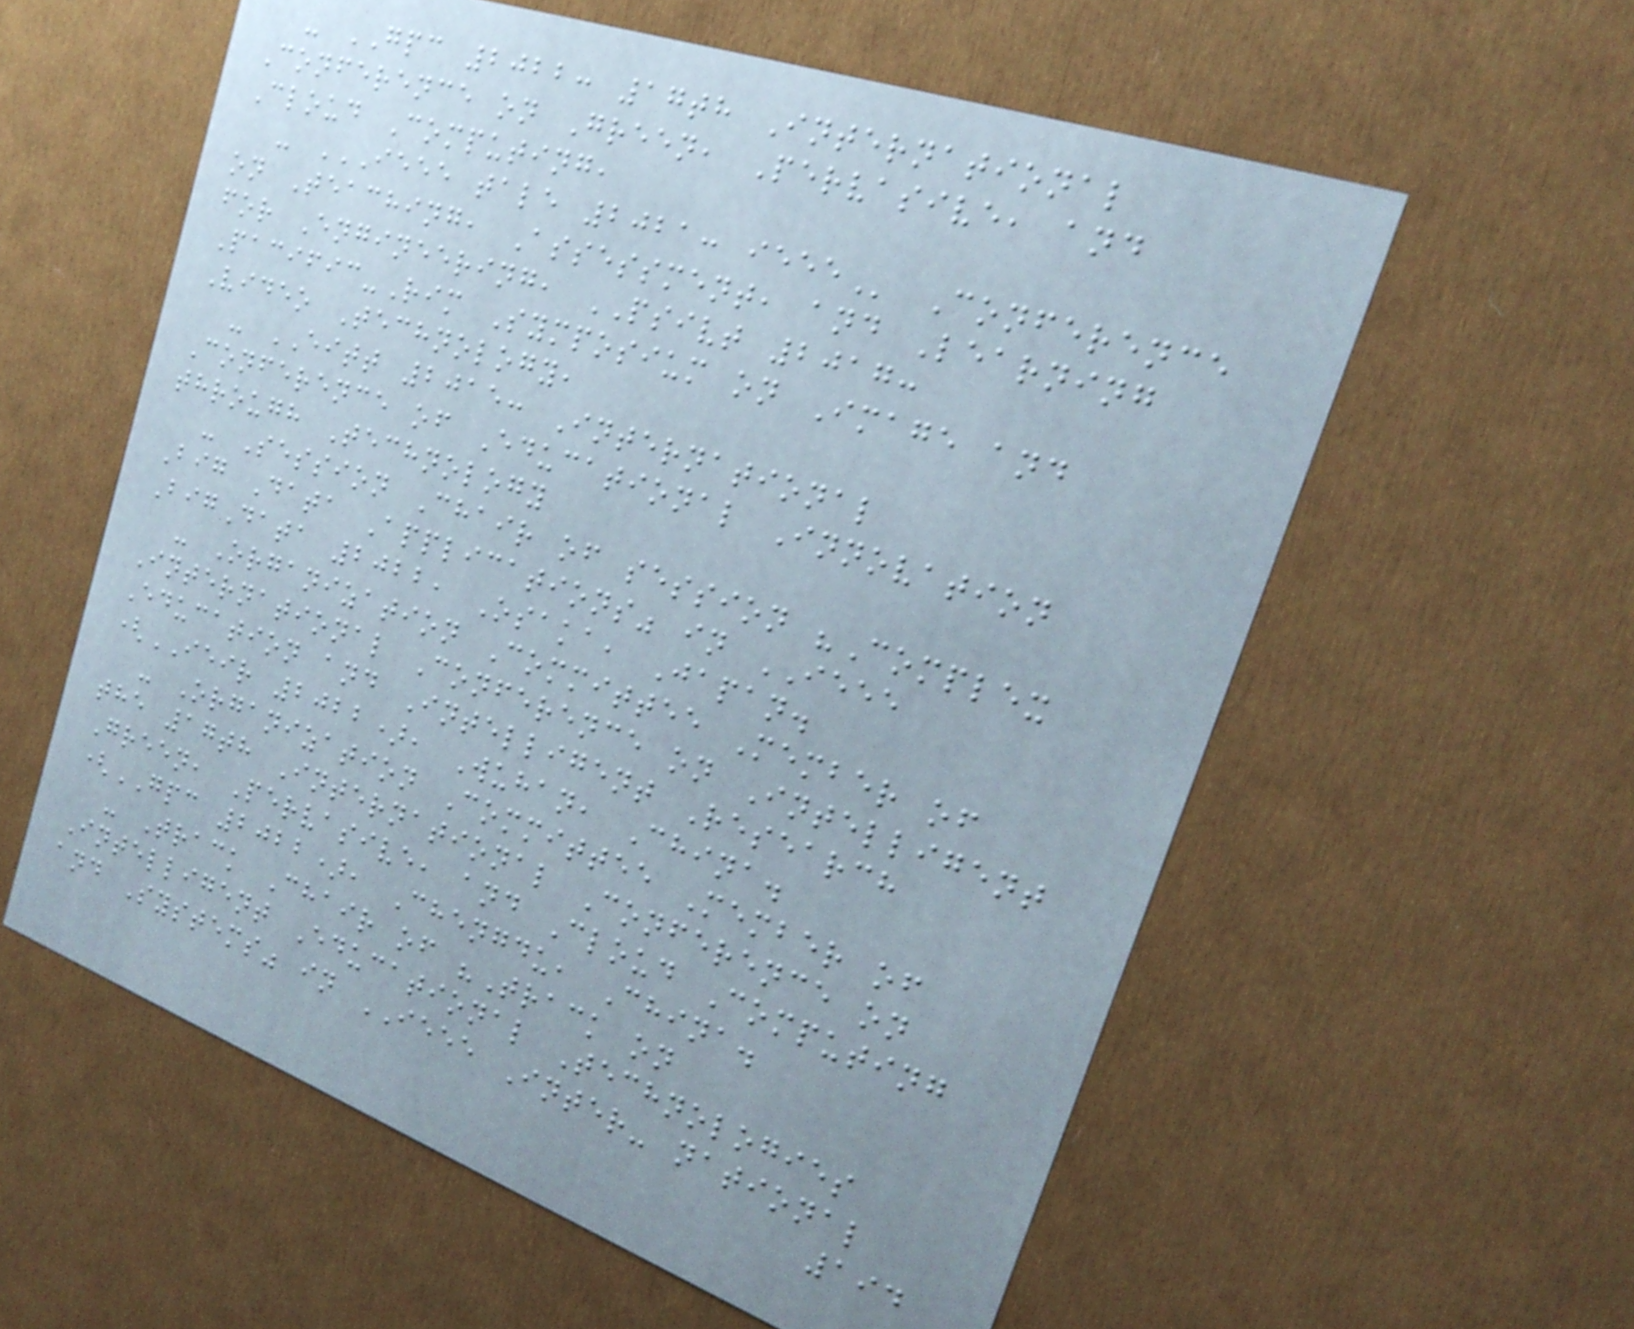- GPC 2022: 17th International
Conference on Green, Pervasive, and
Cloud Computing,
- IEEE TALE 2021: IEEE Conference
on Teaching, Assessment, and Learning
for Engineering, PSIVT 2017:
Pacific-Rim Symposium on Image and
Video Technology,
- EITT 2015: International
Conference of Educational Innovation
through Technology
- Session Chair of session "Complex
Big Data Applications" in IEEE
BigData 2022, Osaka, Japan.
- Organization Committee Member of
International Conference on Intelligent
Education and Intelligent Research
(IEIR 2022), Wuhan, China.
- Organization Committee Member of
the 17th International Conference on
Green, Pervasive, and Cloud Computing
(GPC 2022), Chengdu, China.
- Track Chair of "Track on
Intelligent Educational Technologies
and Systems" in IEEE Inter- national
194
